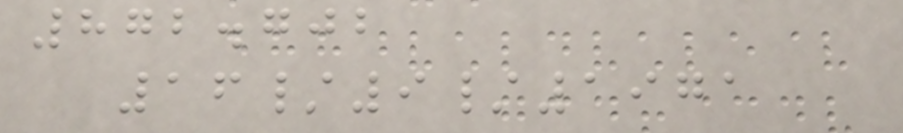872.702
16/9/1971
